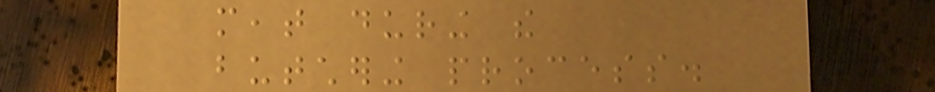meat during the
butchering process.
